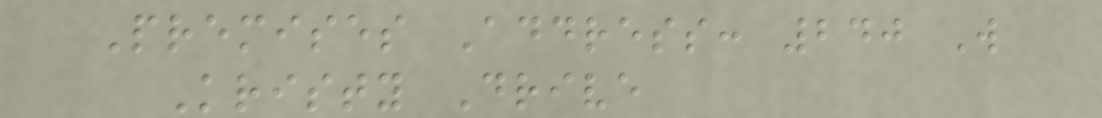Premises Address: 240 W
Kristy Drive
